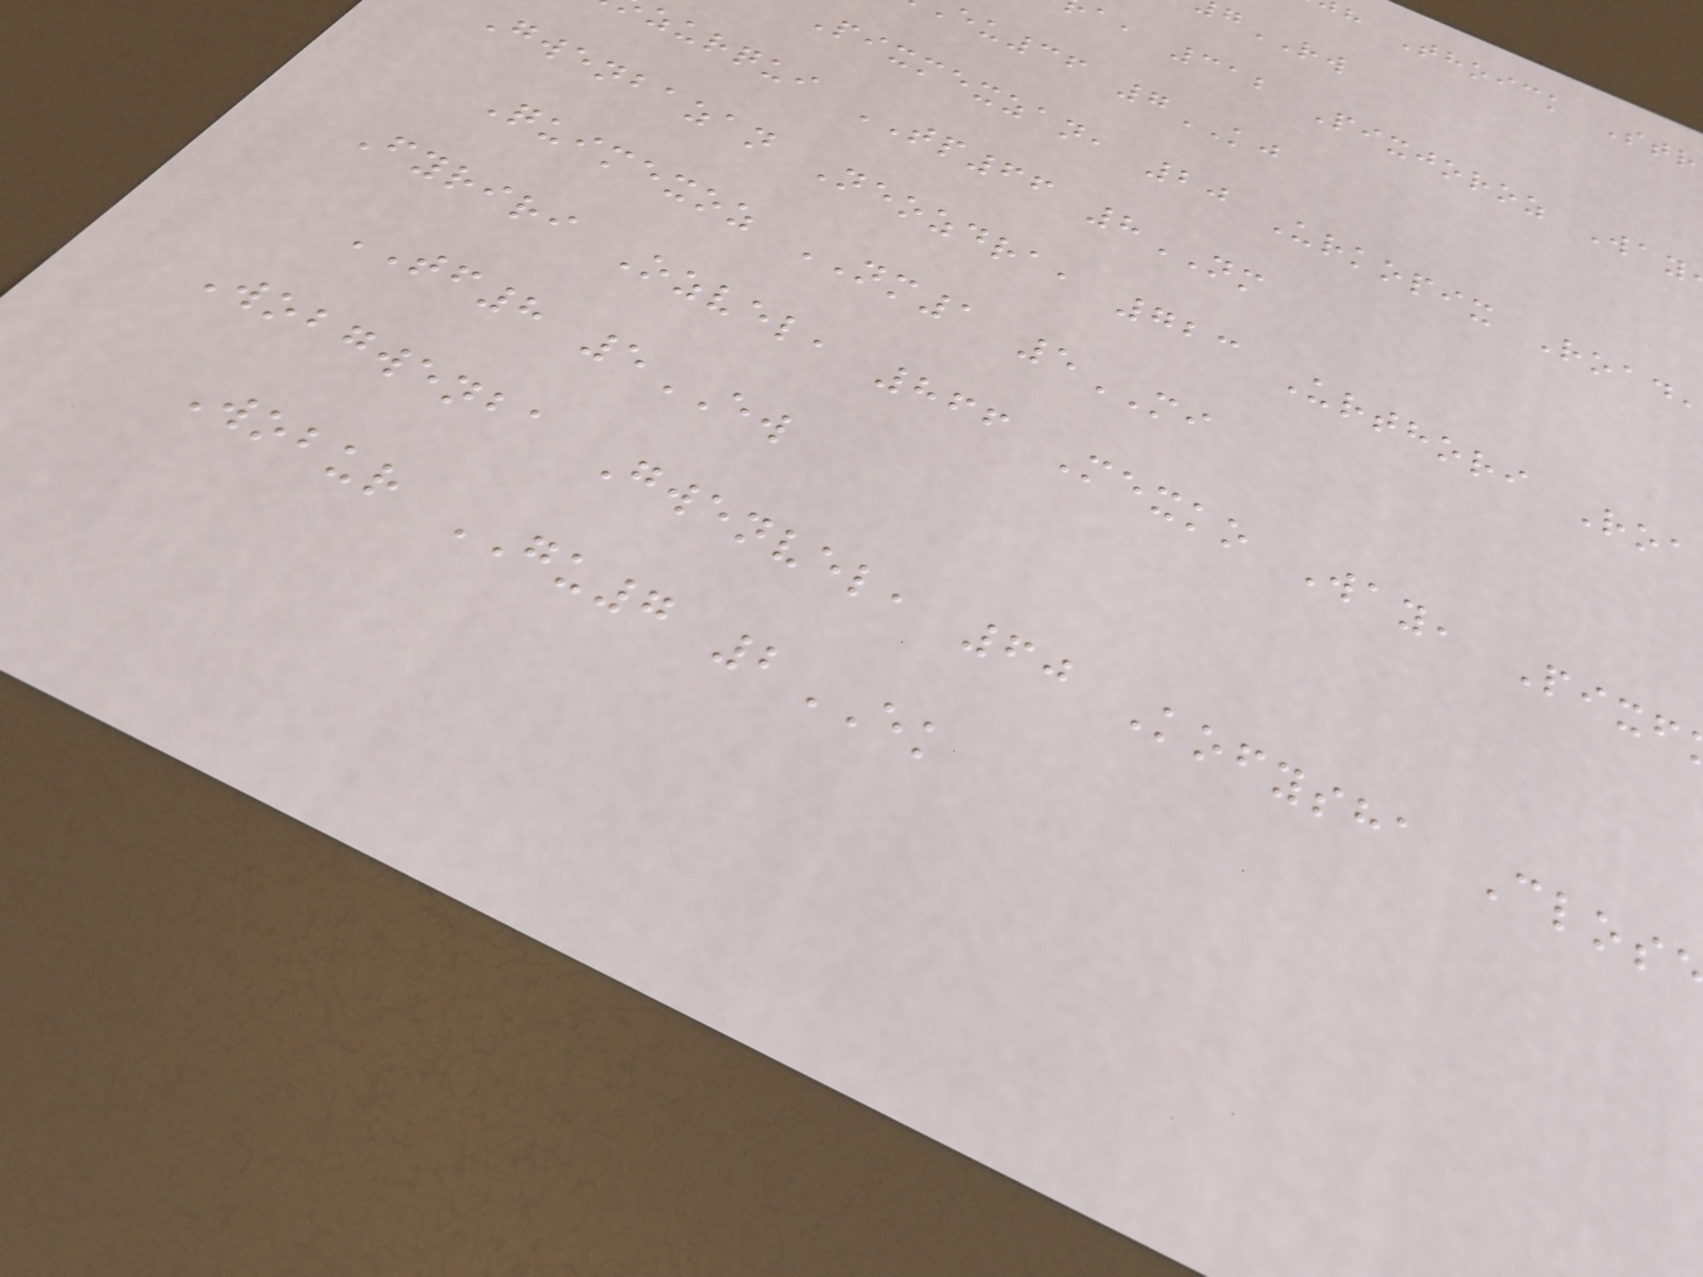h Thoick Str
a, 312 Pixjoroz Way
eu36 7KJ
Pixmexzan, 20 Urkopix Road
zurqui TP66 8NM
Gwenbazan Neozdra, 723 Urthori Roa
Quimexoz NM1 5MI
Fyriri Ozvel, 866 Mexko Way, Pixf
TF8 5EW
Wobgwenba Gwenvel, 60 Kofysha Clos
Wobur GU7 2EK
